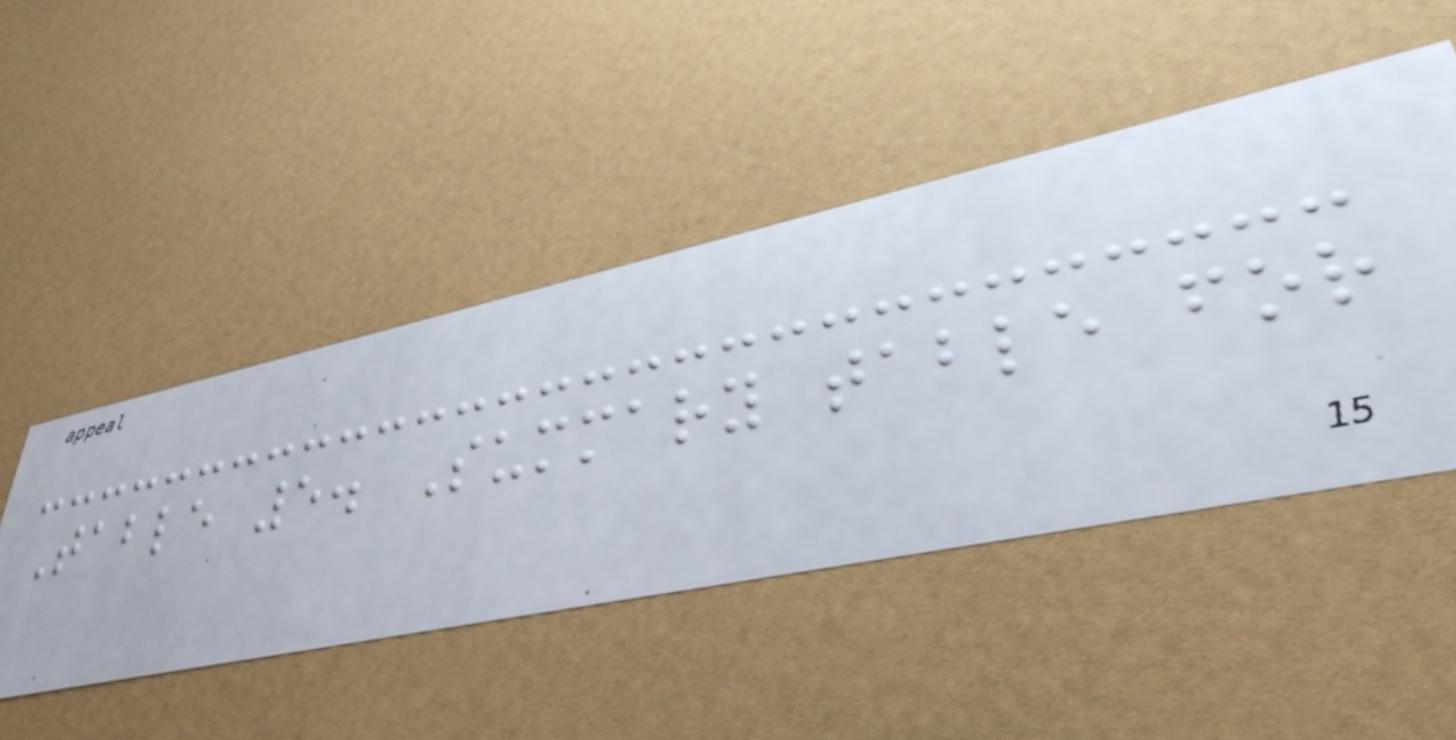Table 5. Summary table for
